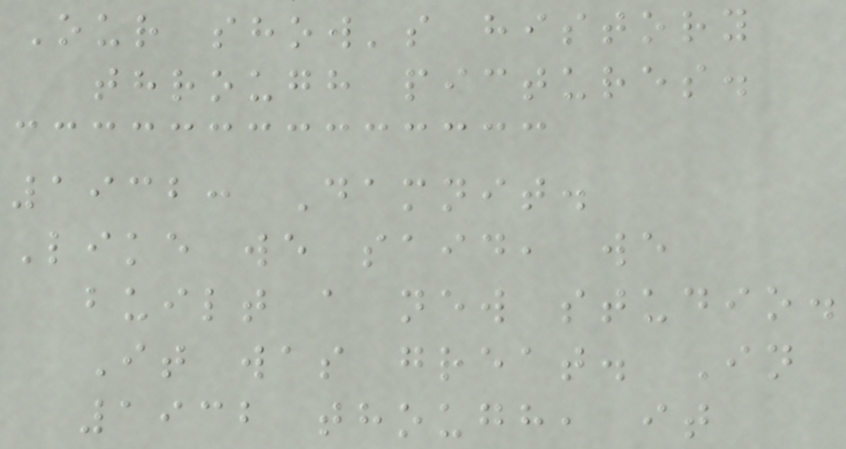Our show's history
through pictures.
1932: Damnit.
Like we said, we
built a new studio.
It was great. In
1932 though, it
